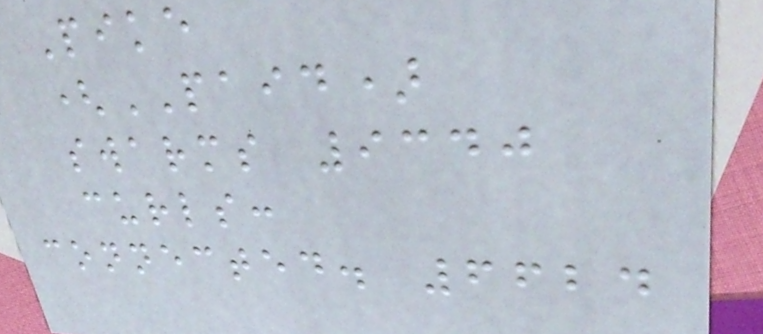Pike
(PAID)
swarms 9340
curls:
connected. 6624
